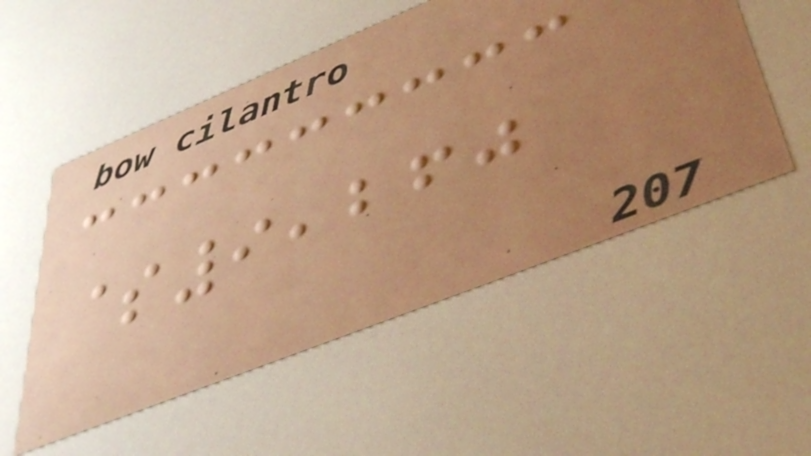$9,260
